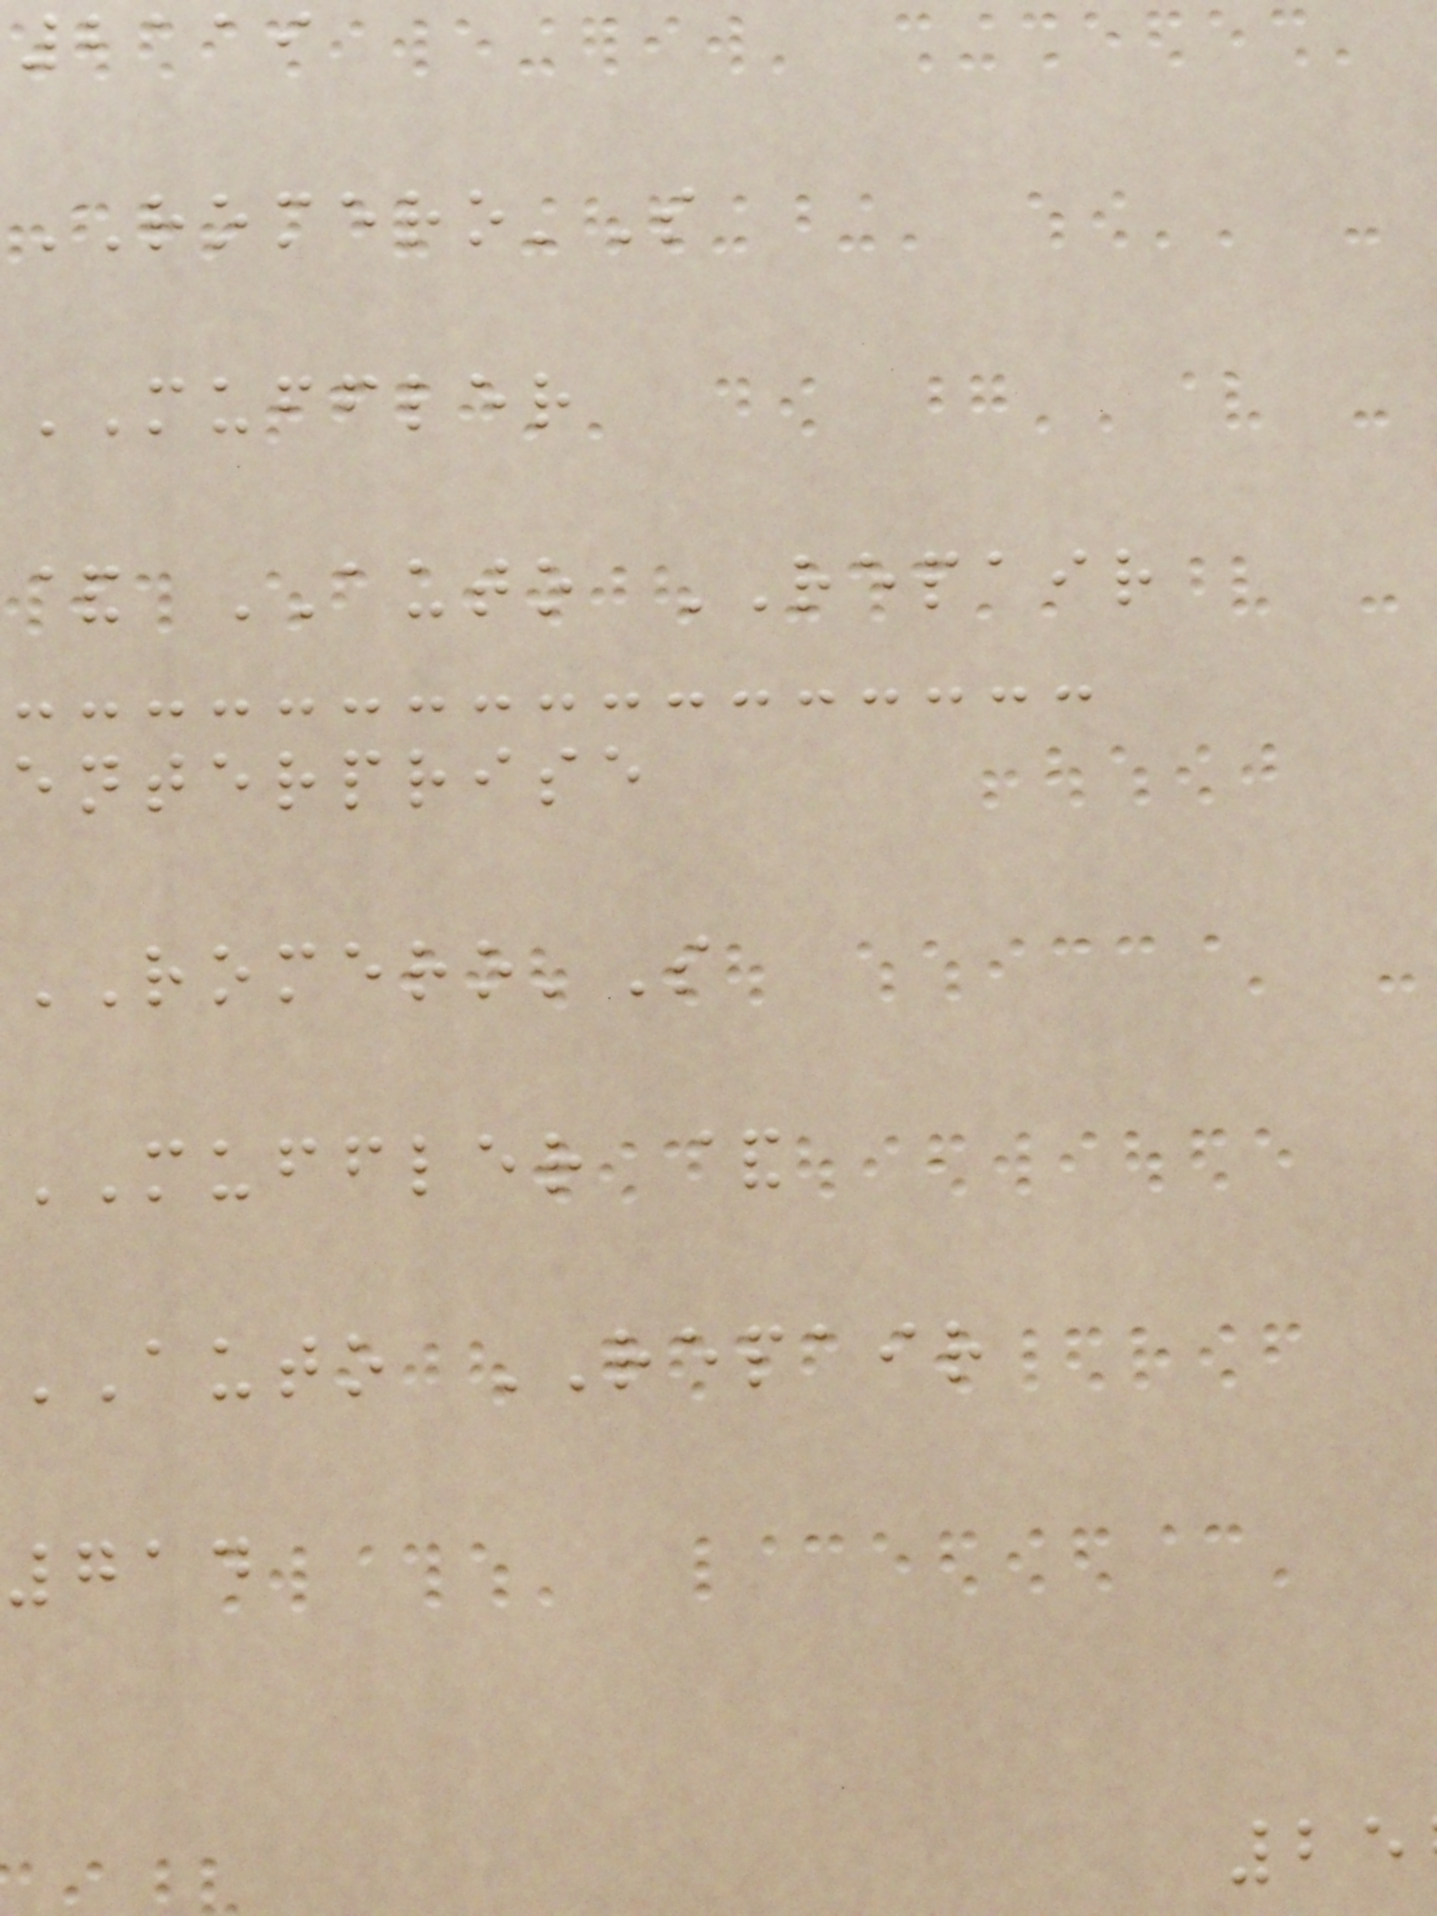2119
ROMERO'S
MUFFLER
& AUTO REPAIR
enterprise
ROMERO'S
MUFFLER &
AUTO REPAIR
714
